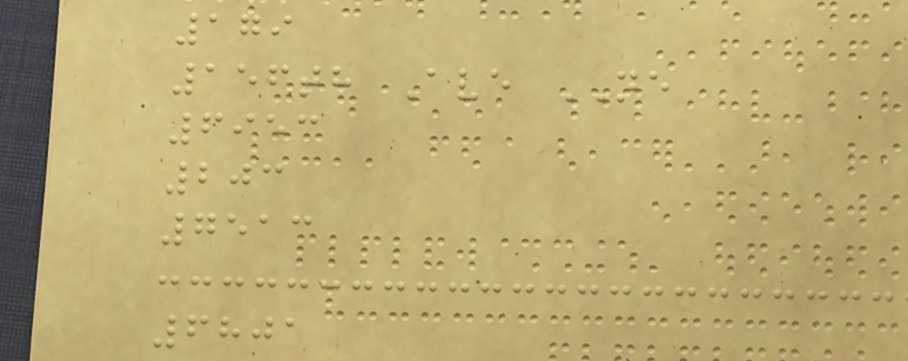179
156th Ave NE
6953
203
7513
6801
